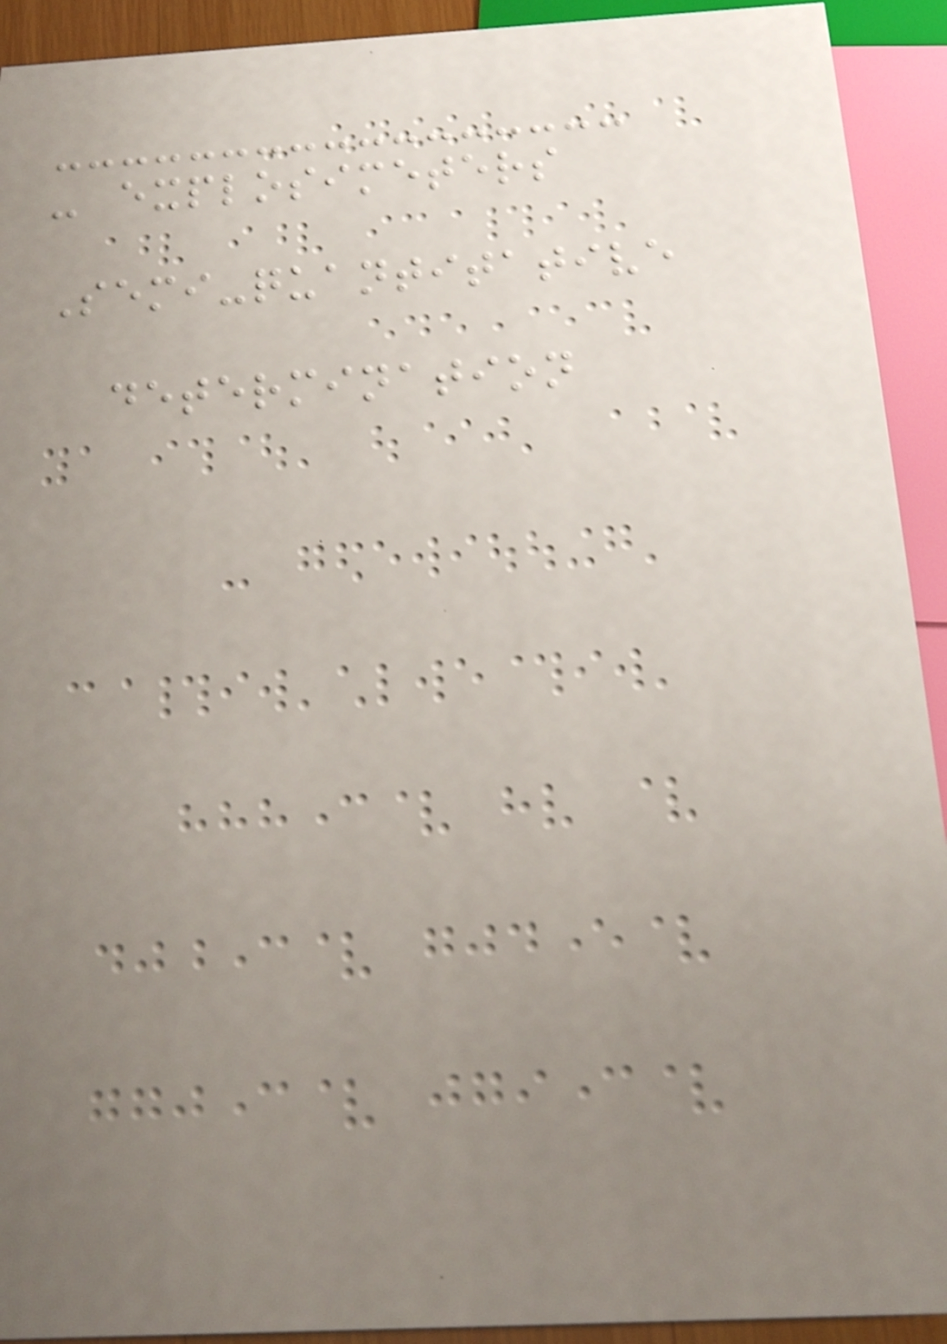- explosimeters
Semi-quantitative
determination
